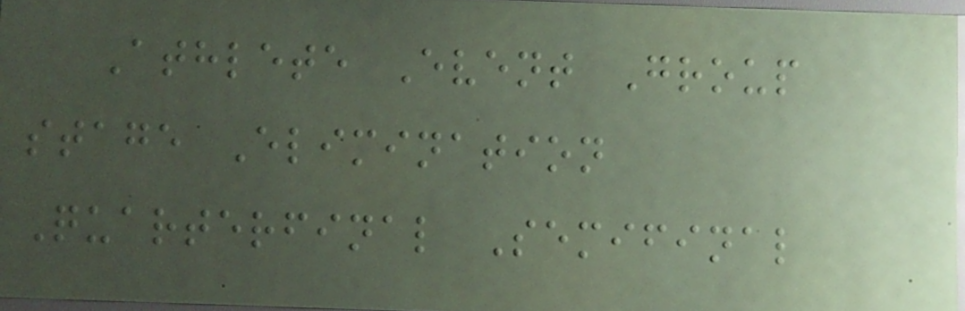Athlete Event Group
stage Elimination
Quarterfinal Semifinal
